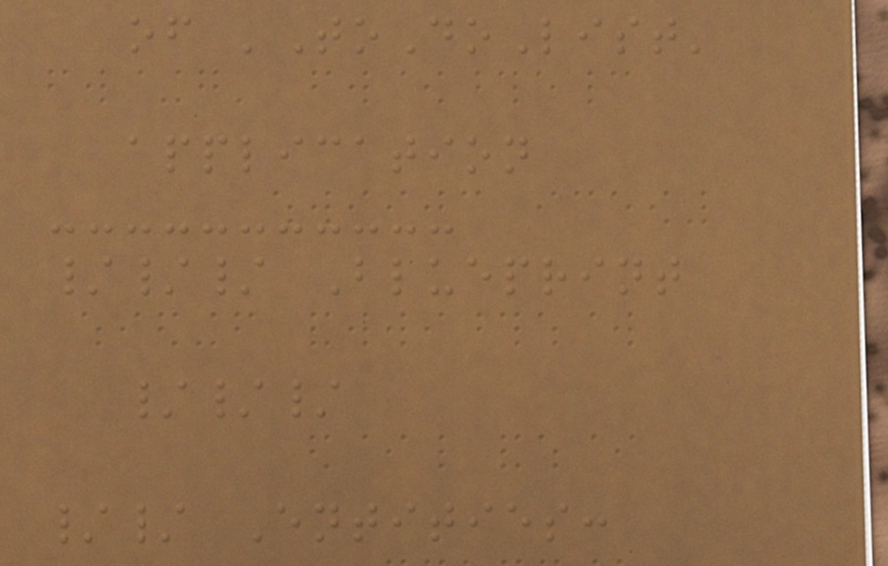of 'ToDoList'
application
/// Blueprint
///
// Entities:
